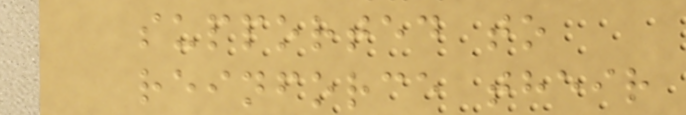supported to
reinforce their
